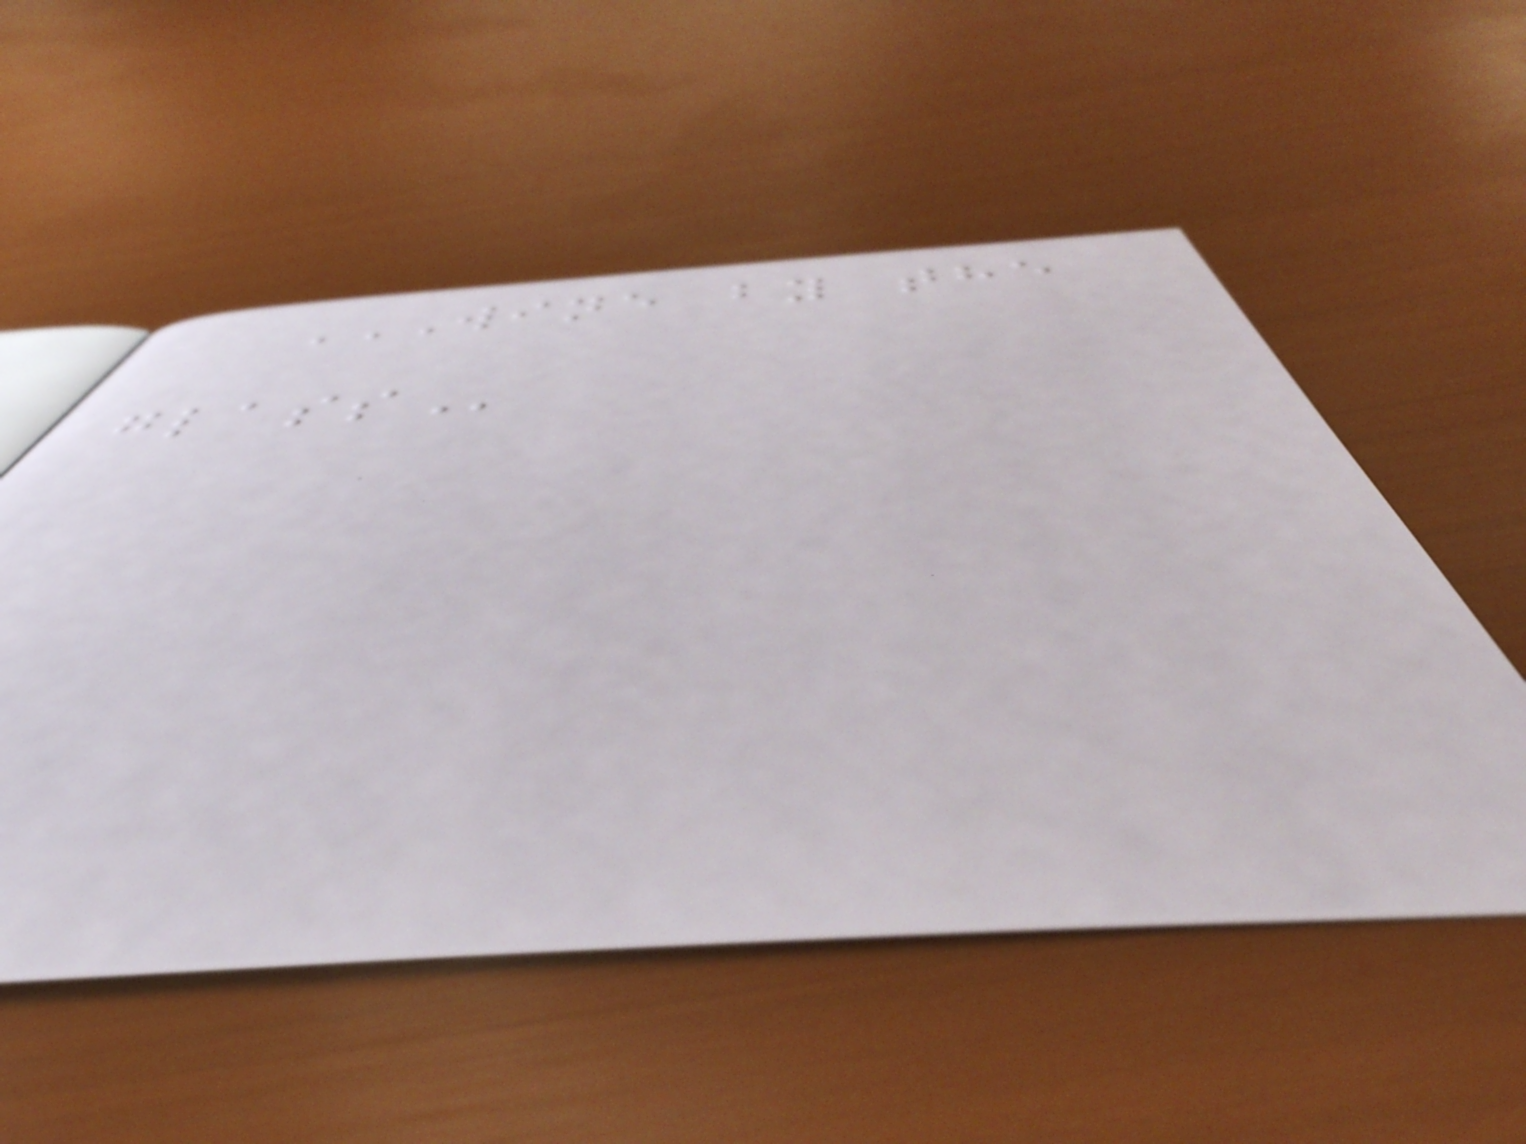WINE BY THE
GLASS
